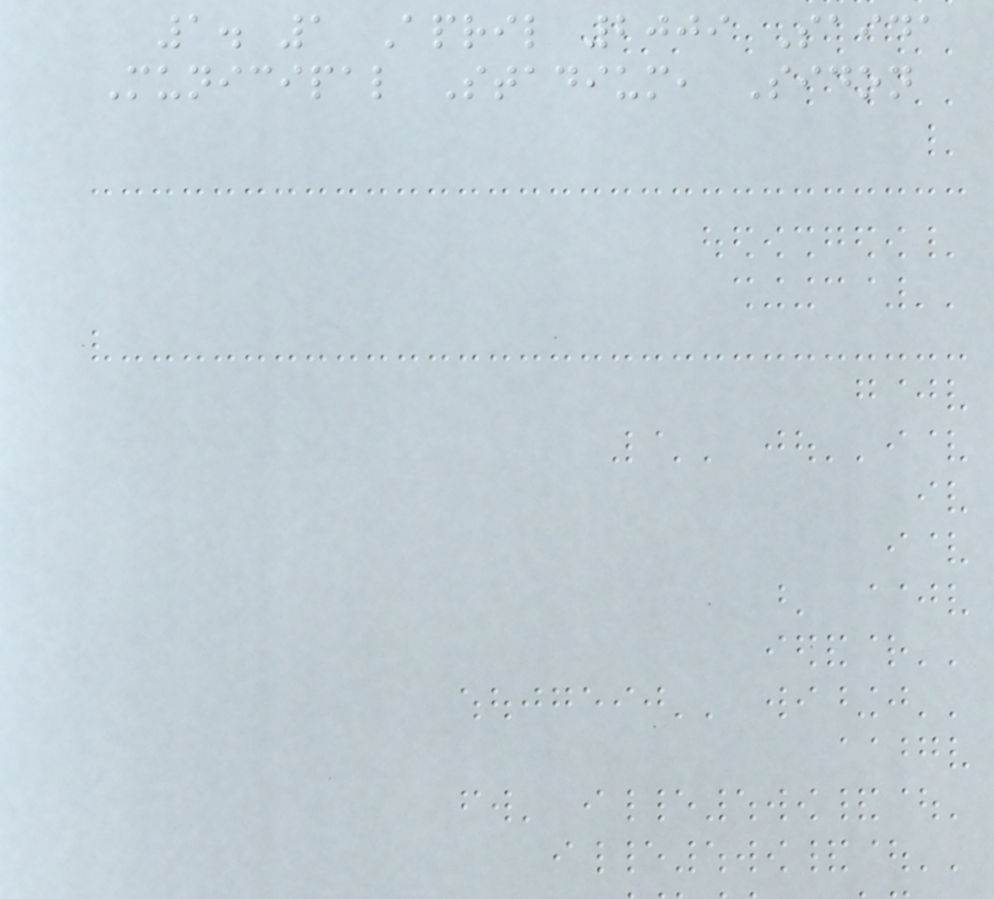1. 1 April 2009 Saida
Municipal Stadium, Sidon
